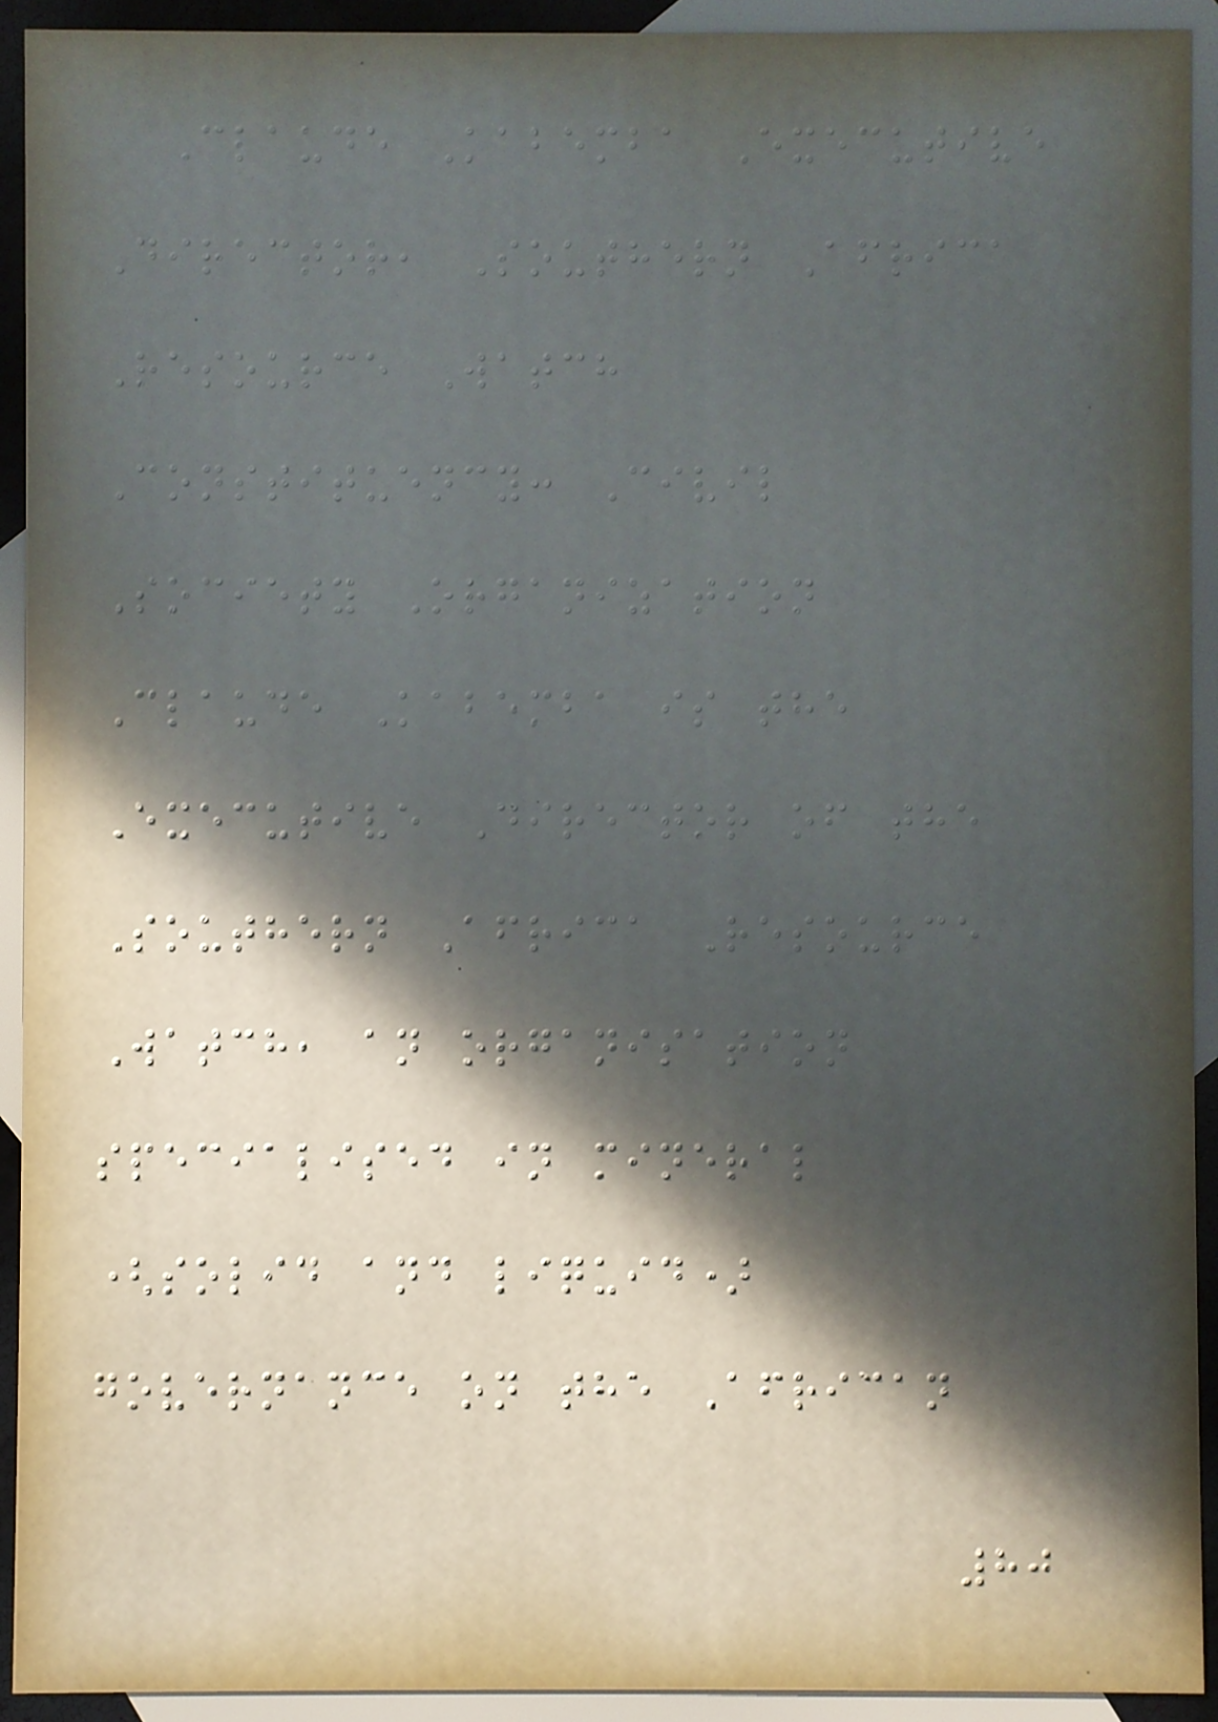Claude Kabemba Executive
Director, Southern Africa
Resource Watch
Constituency: Civil
Society Organization
Claude Kabemba is the
Executive Director of the
Southern Africa Resource
Watch, an organisation
specialised in mineral
(solid and liquid)
governance on the African
80
